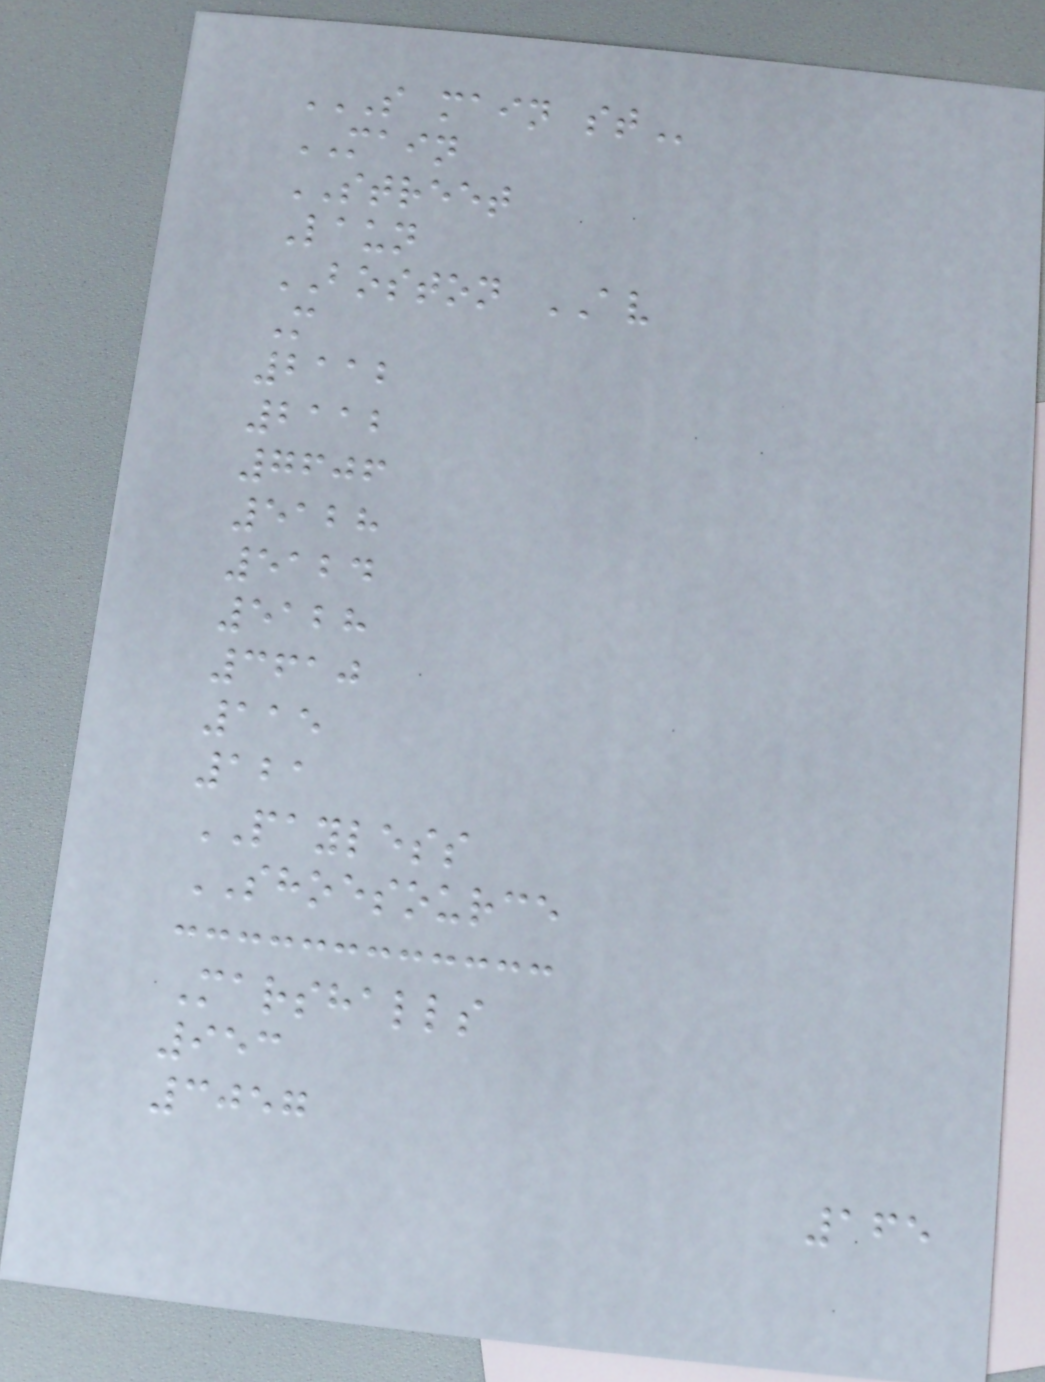S MAIN ST
MAIN
STREET
Laun
BOSTON AV
M
2112
2112
7606
5128
5124
5128
3610
115
121
PAYLESS
SHOESOURCE
Marshalls
953
3057
165
